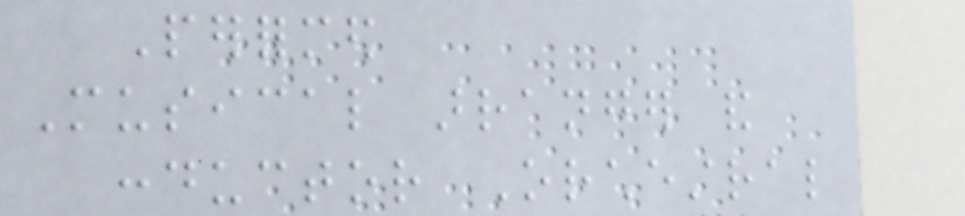Performed
Musical arranger and
conductor Orchestral
